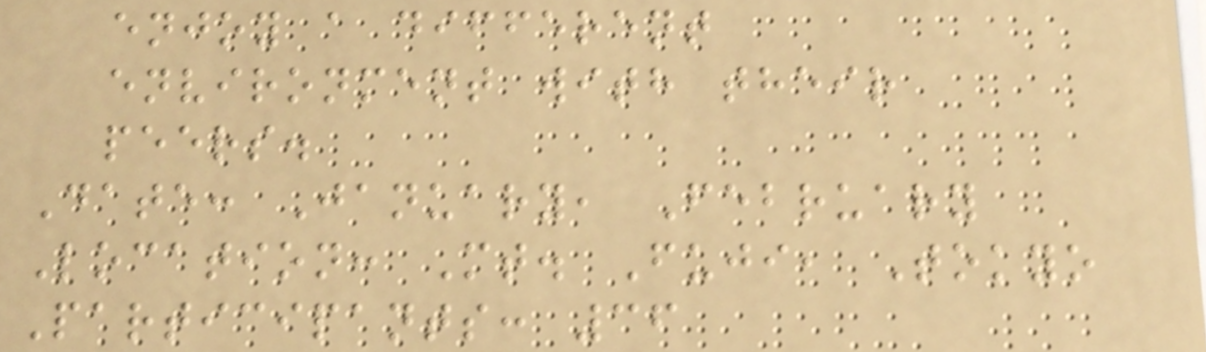enjoy a different
environment with their
peers.
Date: January, February
Location: Mt. Fuji, Tokyo
Participants: 36
